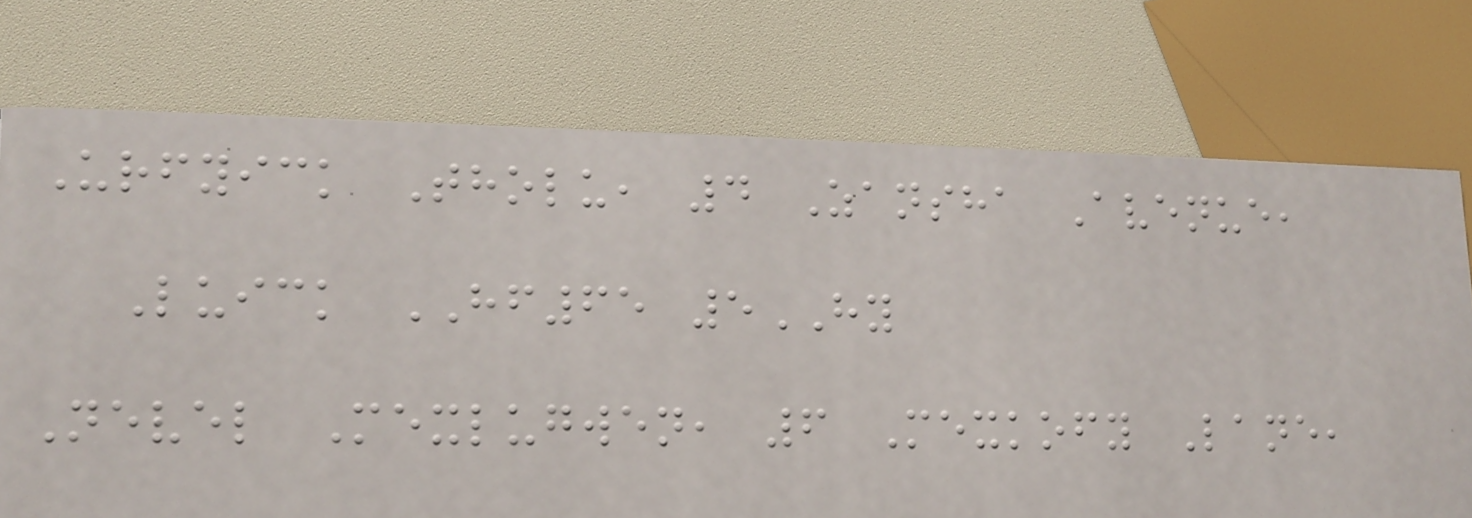Urfyick Tholu, 4 Zansha Avenue,
Luick HF65 5HY
Nevel Mexlugwen, 6 Mexkofy Lane,
